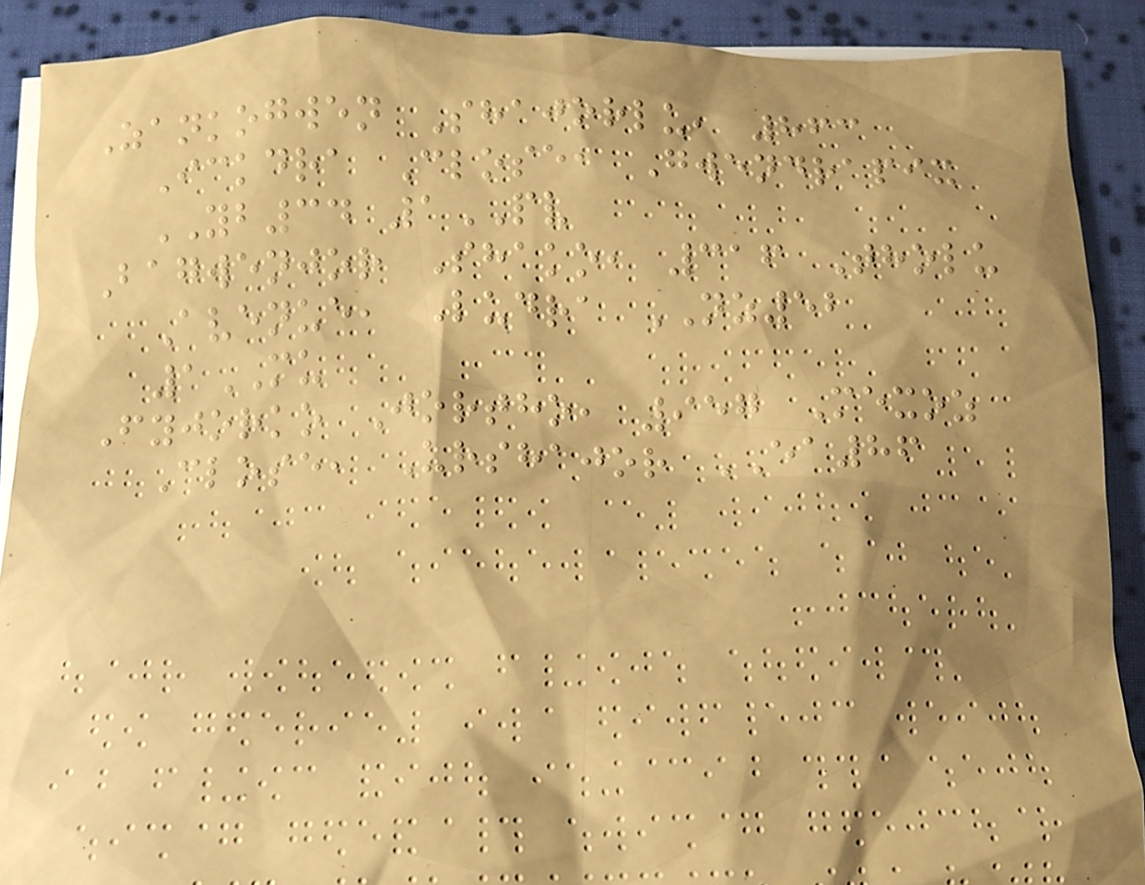Zankogwen Shajorlu, 863
Ickdra Close, Gwendrapix
YB34 1PV
Bagwenjor Shako, 316 Tholu
Avenue, Ludra NZ52
1MU
Fyjorko Jortho, 957 Mexoz
Close, Urshajor EA86
